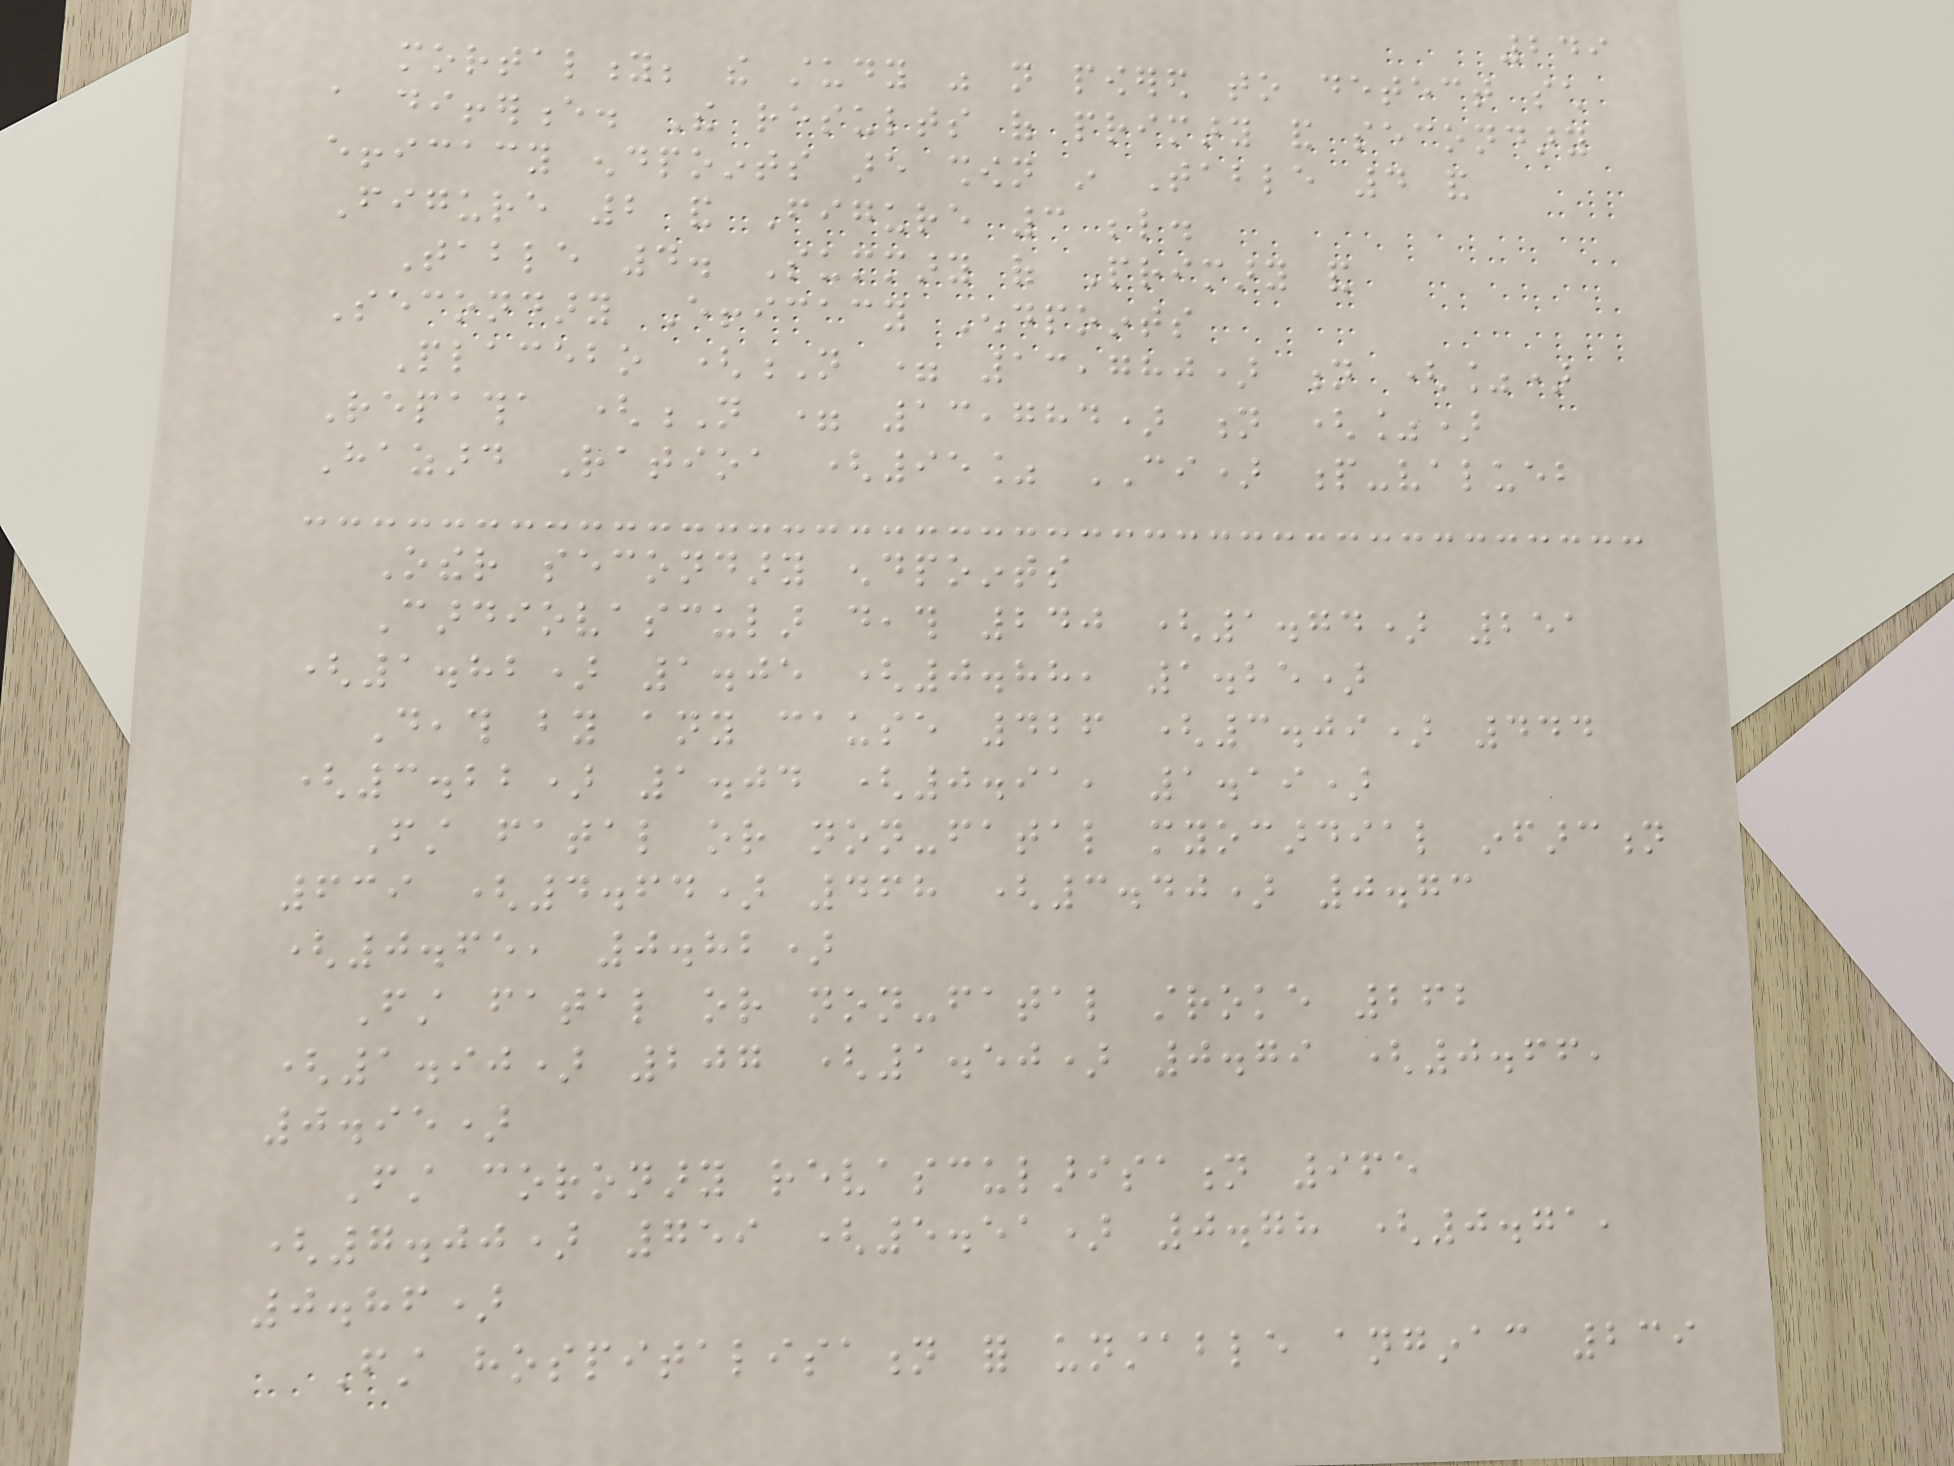249
mortality; the study was not powered to detect such
a difference. The results of primary and secondary
efficacy endpoints are shown in Table 4 and
Figure 2 and Figure 3 below.
Table 4. Summary of Primary and
Secondary Efficacy Endpoints
Placebo (N = 13,780) n (%)
Repatha (N = 13,784) n (%)
Hazard Ratioa (95% CI) p-valueb
Other secondary endpoints
Cardiovascular death 240 (1.74) 251
(1.82) 1.05 (0.88, 1.25)
Death by any cause 426 (3.09) 444
(3.22) 1.04 (0.91, 1.19)
First fatal or non-fatal myocardial infarction
639 (4.64) 468 (3.40) 0.73
(0.65, 0.82)
First fatal or non-fatal stroke 262
(1.90) 207 (1.50) 0.79 (0.66,
0.95)
First coronary revascularisation 965
(7.00) 759 (5.51) 0.78 (0.71,
0.86)
First hospitalisation for unstable anginac 239
